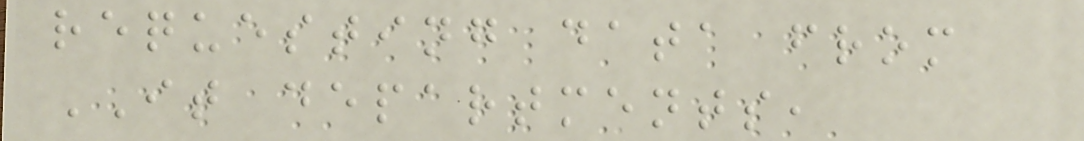requesting data from
IT departments,
